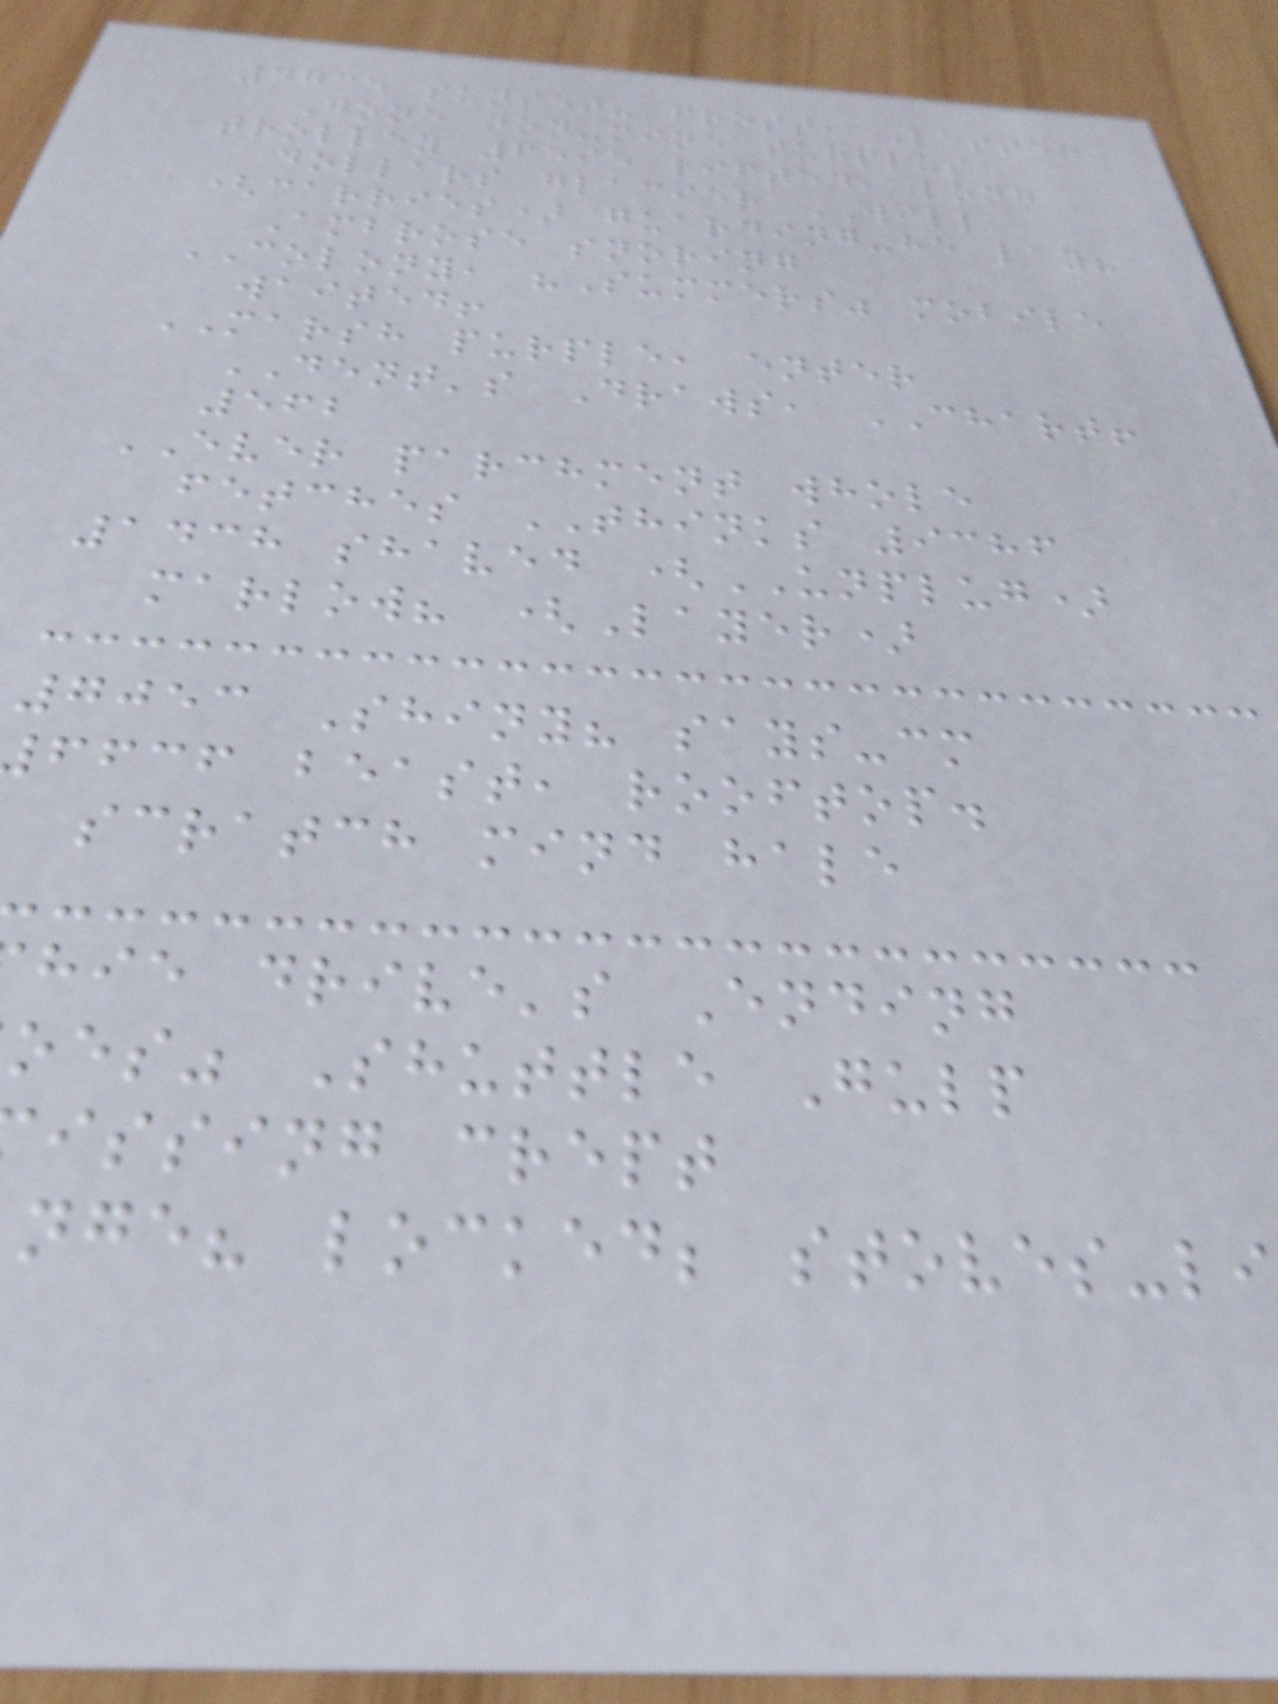4735 sunset? frost, Letter
Gone non-mine surplus
trolley 6595 lifted, long
dollars glacier WILL
(carries) guarding-he lay?
Ambrose snoring
COLONY, "Summers" mobile
waited!
MARSH purple, enter
DENT's Draws, CHART!
562
EVER parchment whole
fetches THINKS 9386
1438 shaved (UNPLUG)
marlow? (Layer)
7053 Shiny? says-cm
ffcf beast, rooftop.
scratch mind hale
hie drive's Ending
oes" Shuttle Gulp
issing crept
nge? locked; stoves-li
